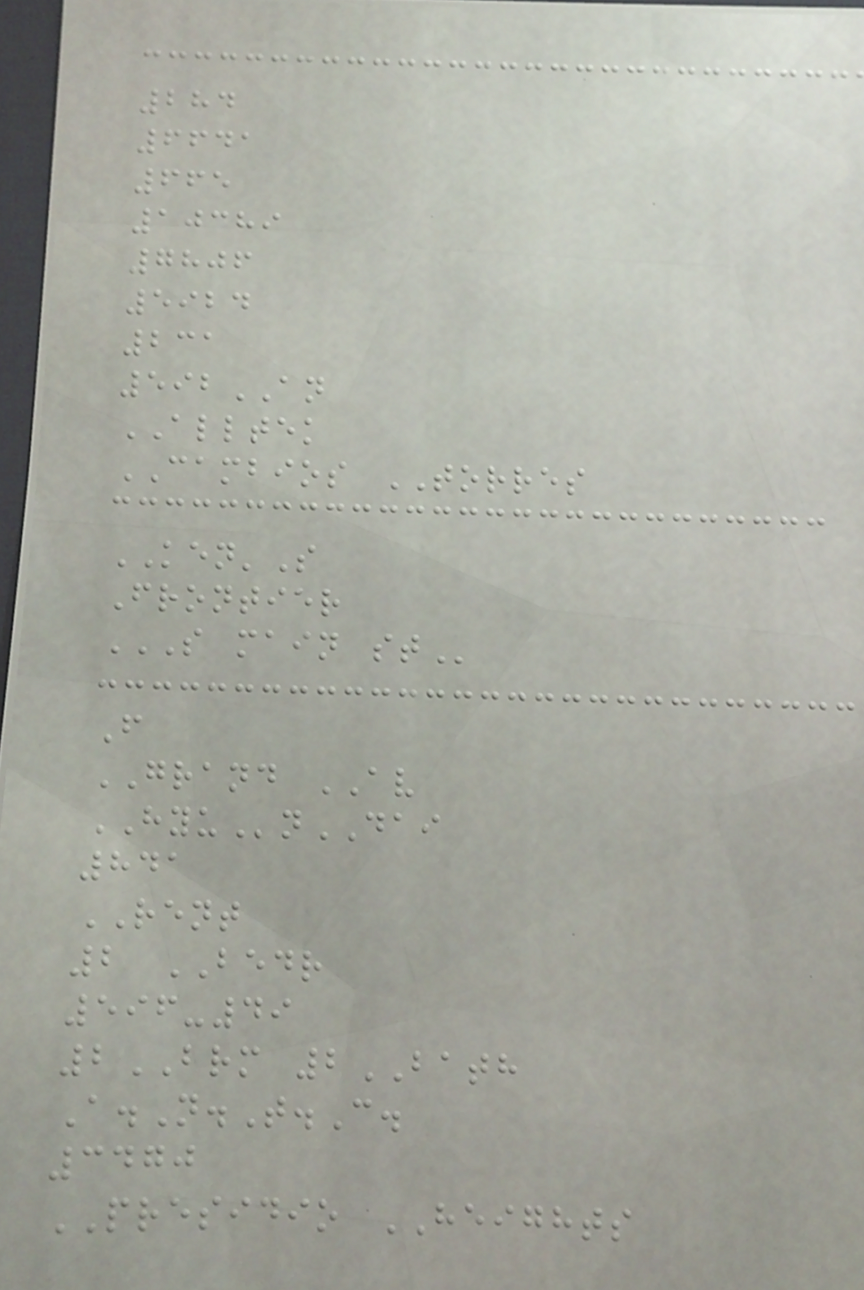284
6641
665
10389
7806
5924
231
592AN
ALLTEK
CAMBIOS TORRES
KEN'S
Frontier
S MAIN ST
F
GRAND AV
HYUnDAI
841
RENT
2 BEDR
596-49
2BRM 2BATH
A.N.T.C.
3470
PRESIDIO HEIGHTS
